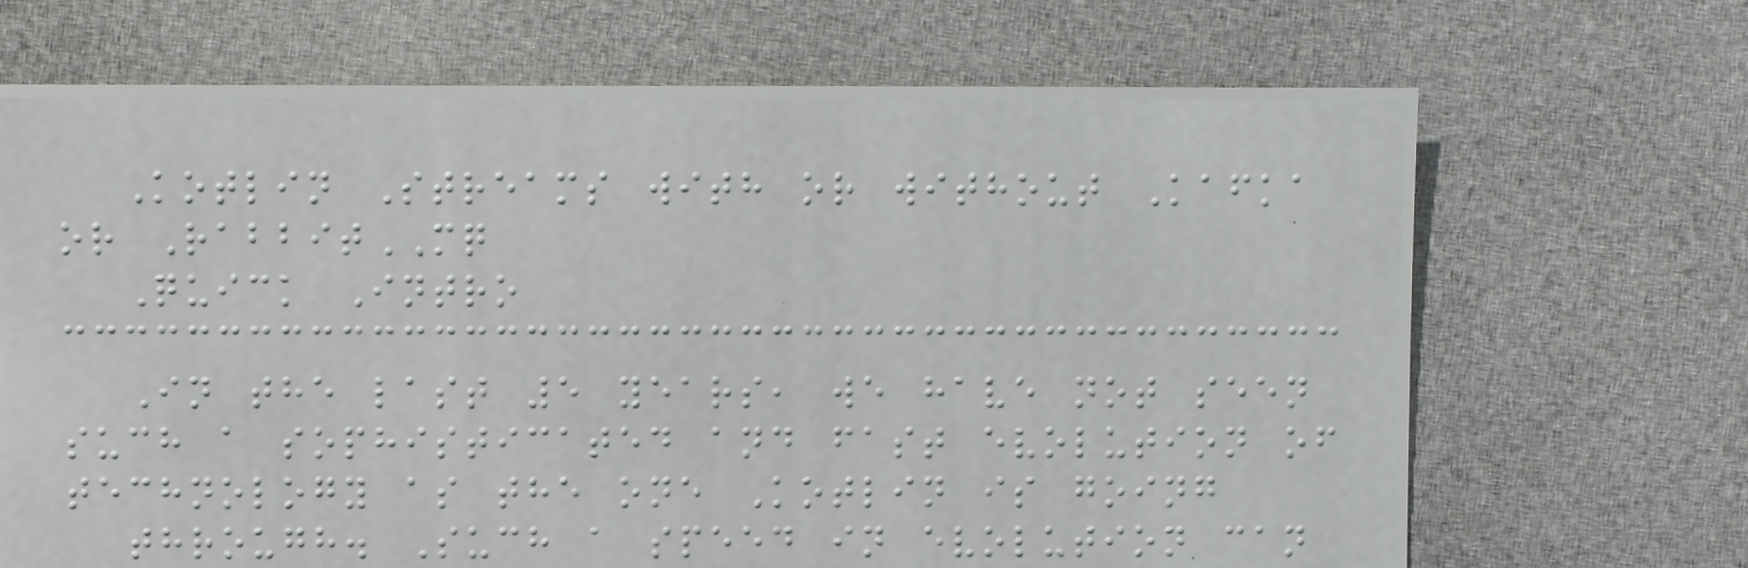Kotlin Streams with or without Kafka
or RabbitMQ
Quick Intro
In the last 5 years, we have not seen
such a sophisticated and fast evolution of
technology as the one Kotlin is going
through. Such a speed in evolution can
